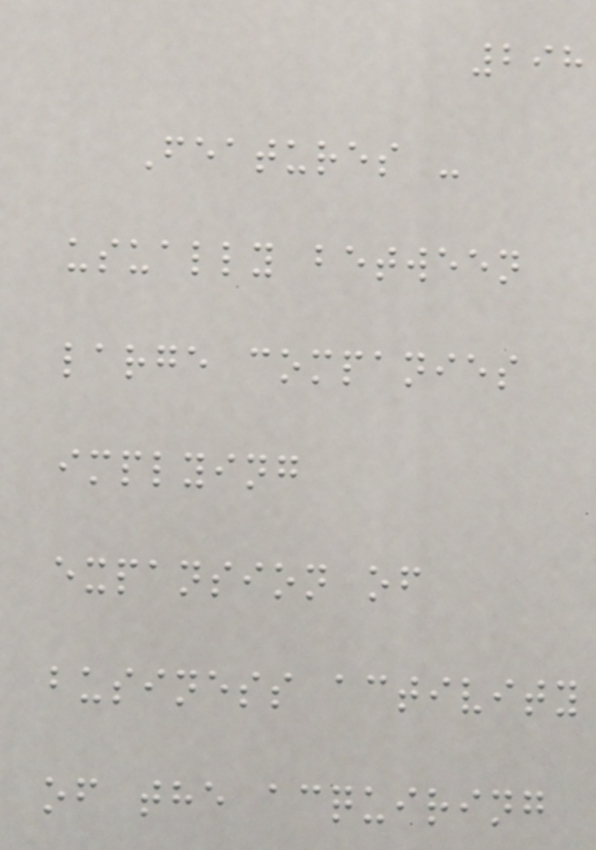298
Features -
usually between
large companies
implying
expansion of
business activity
of the acquiring
